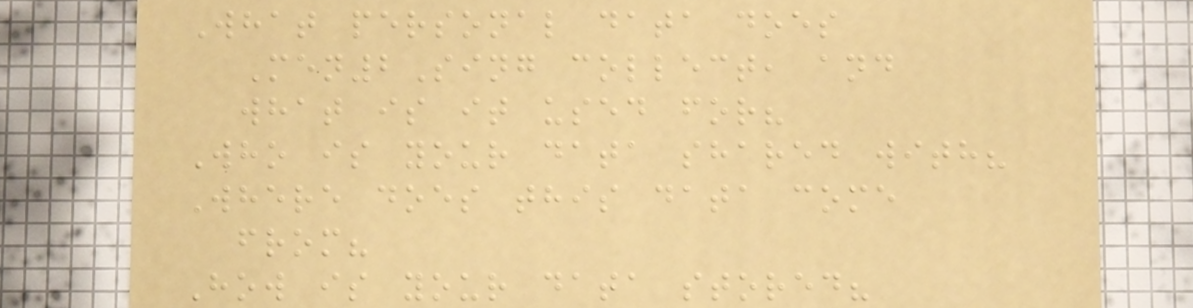What personal data does
Men2Sing collect, and
what is it used for?
Who is your data shared with?
Where does this data come
from?
How is your data stored?
